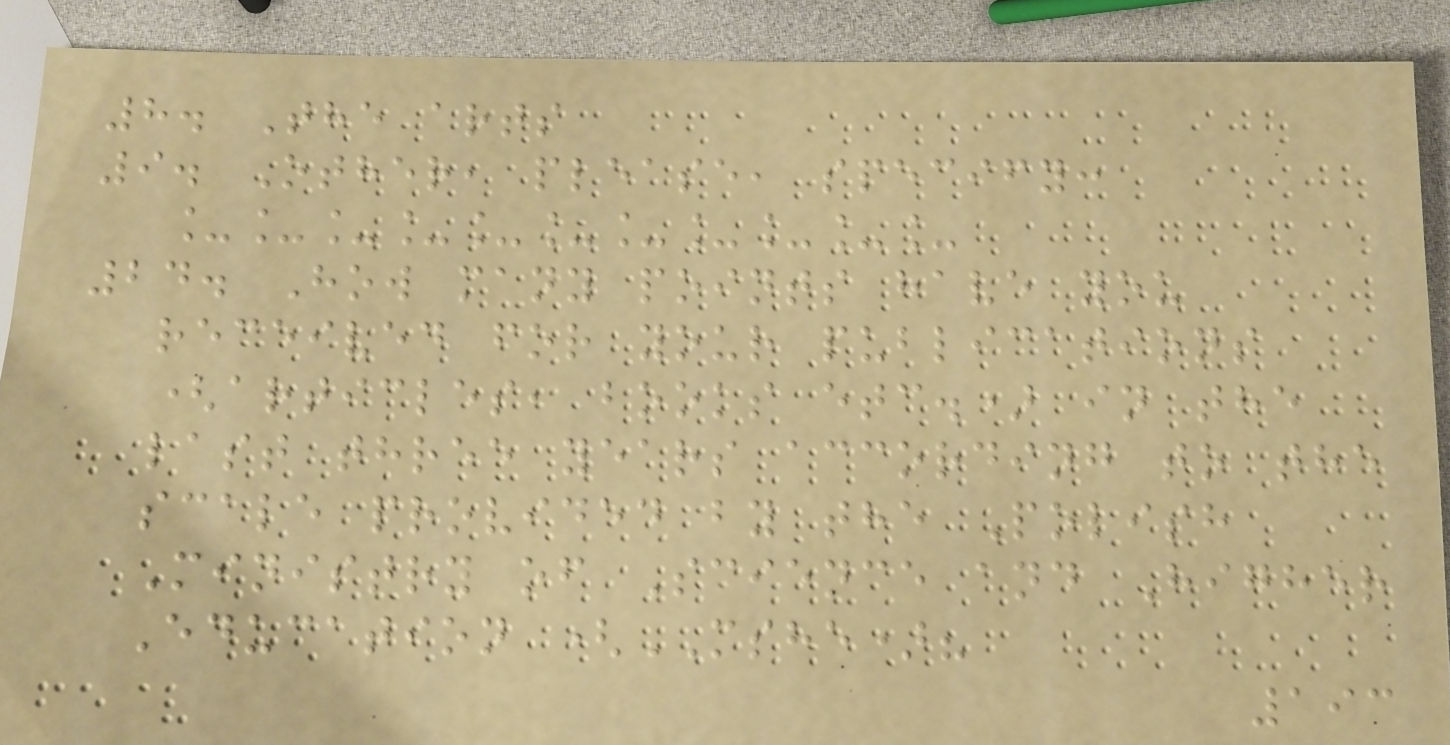8. The arts
9. Other, please, specify:
___________
24. How many points have you
received for your publications
(articles, books etc.) in the
last three years according to the
scale provided by the Polish
Ministry of Science and Higher
Education (MSHE)?
193
